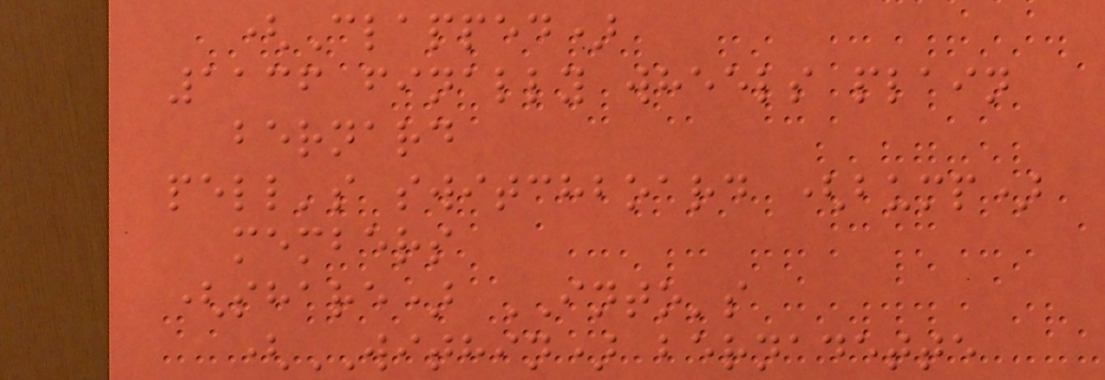(Clapped)
1136 finally wheels plain
bernard
pell's switchboard (bump)
members
(share) INTO's
(WITHIN) bernadette
